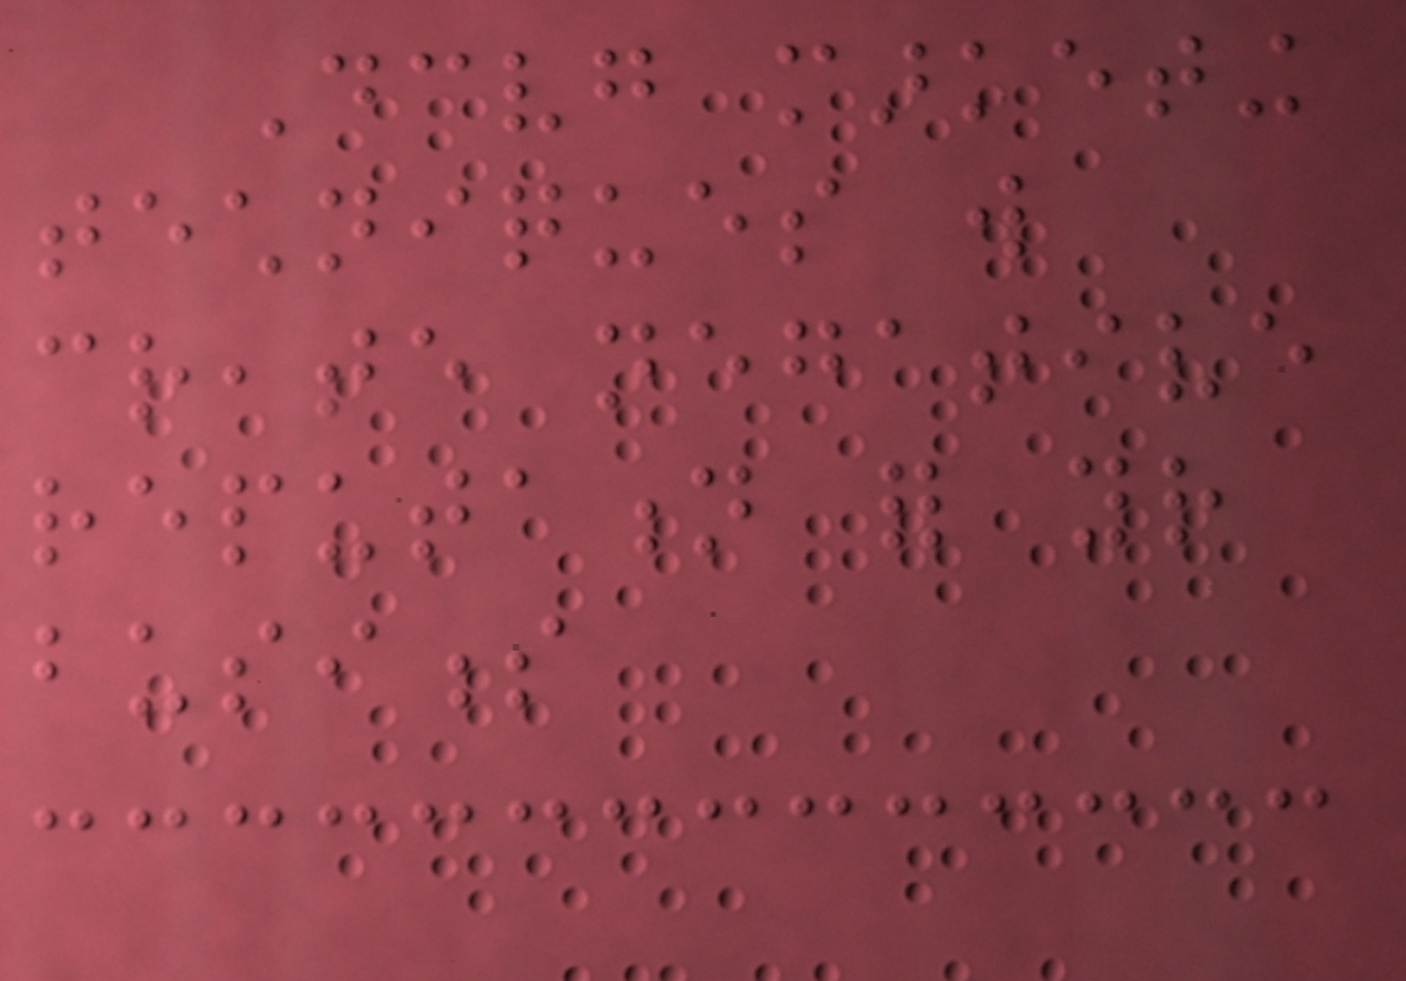Deceiving marketing
techniques will
create negative
reputation for your
business
